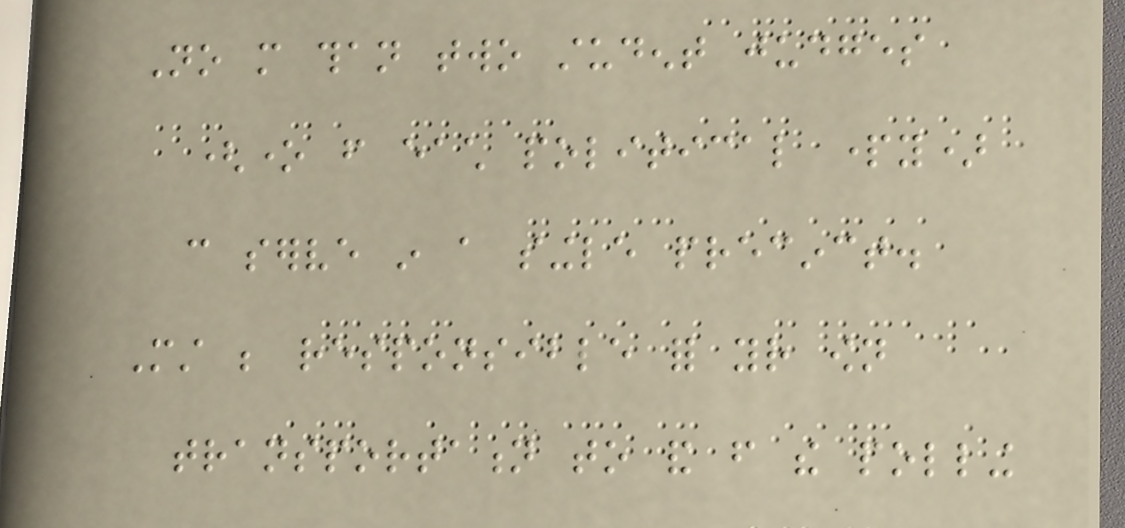No more than two student judges
(one from each political party)
can serve in a single precinct.
Must be responsible for your own
transportation to and from the polling
